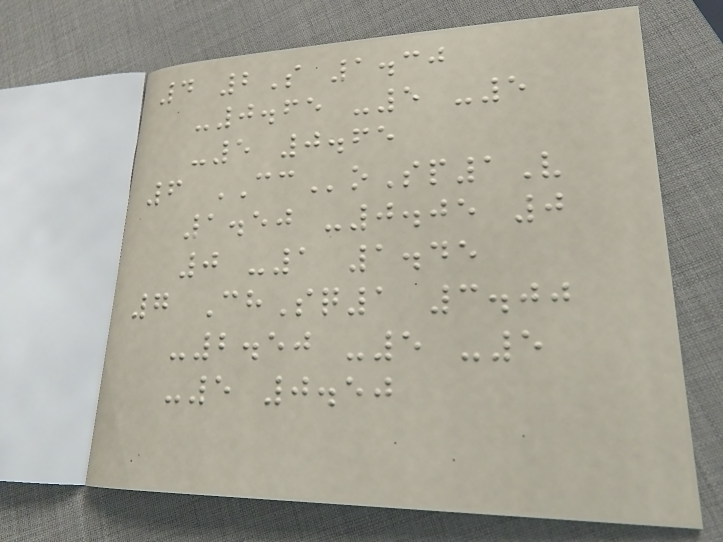4 2S 1.30
-0.65 -5 -5
-5 0.65
6 CCoSp1V
1.50 -0.05 0
0 -1 1.45
7 ChSq1 3.00
-2.50 -5 -5
-5 0.50
